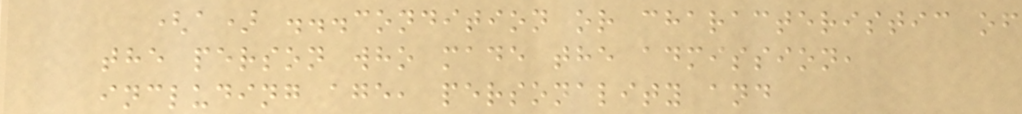(a) ...condition or characteristic of
the person who made the admission,
including age, personality and
